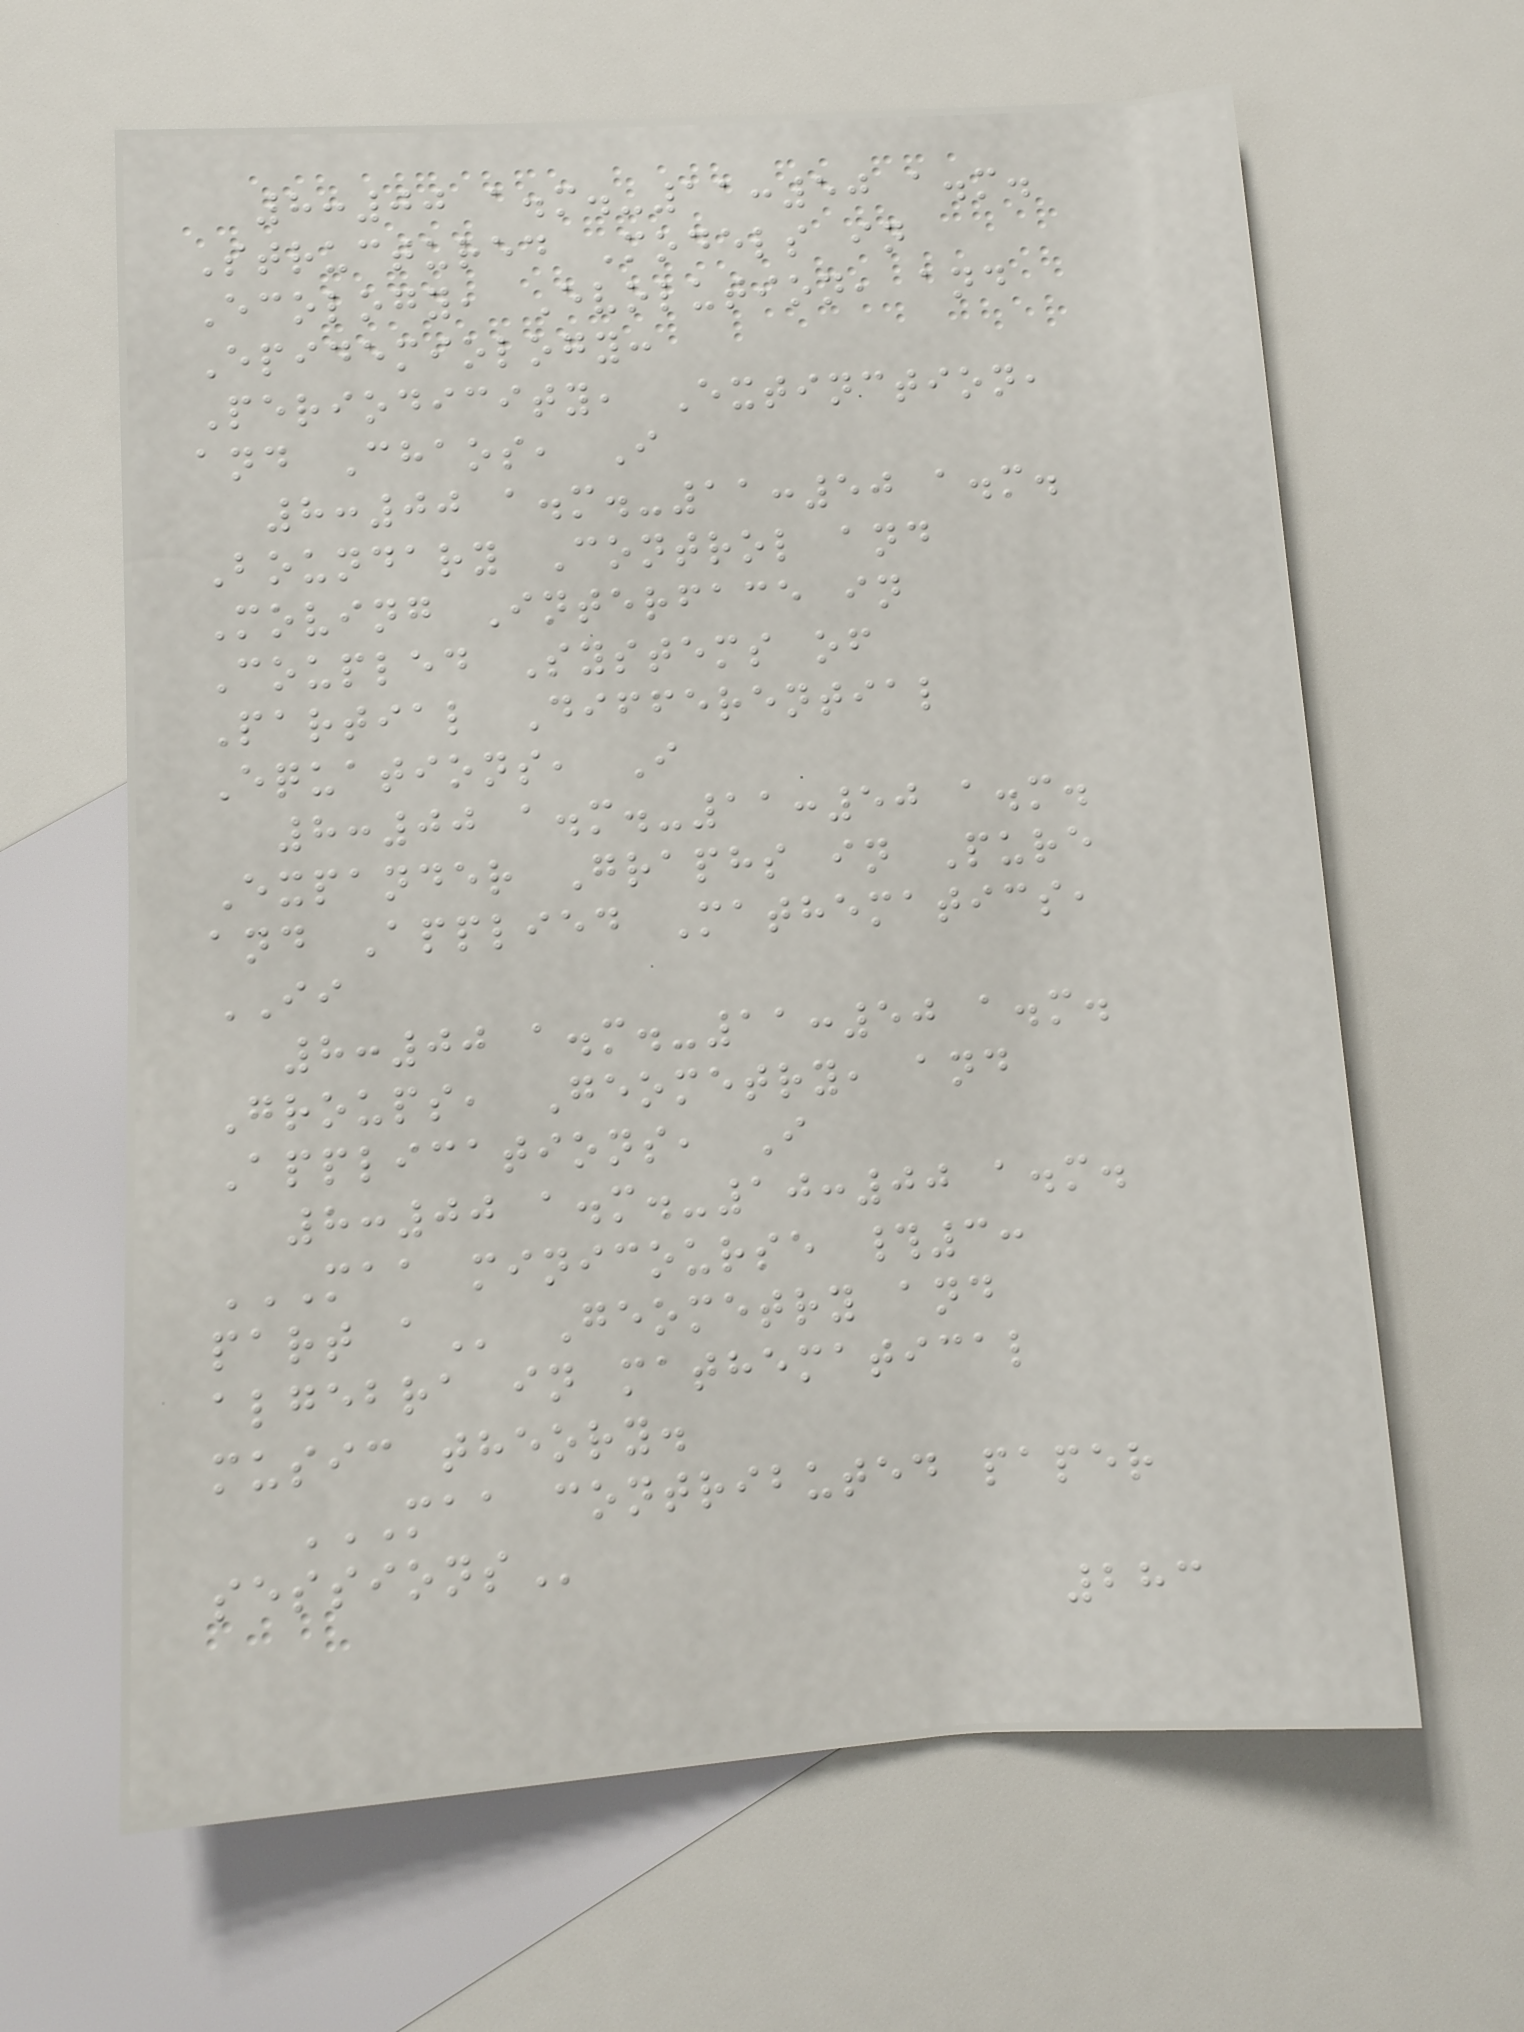8:00 a.m.-11:50 a.m.
Structured Models in
Ecology, Evolution, and
Epidemiology:
Periodicity, Extinction,
and Chaos, I
8:00 a.m.-11:50 a.m.
Boundary Control and
Moving Interface in
Coupled Systems of
Partial Differential
Equations, I
8:00 a.m.-11:50 a.m.
Expander Graphs in Pure
and Applied Mathematics,
II
8:00 a.m.-11:50 a.m.
Groups, Geometry, and
Applications, I
8:00 a.m.-10:00 a.m.
MAA MINICOURSE #3:
PART A Geometry and
algebra in mathematical
music theory.
MAA CONTRIBUTED PAPER
SESSIONS
283
